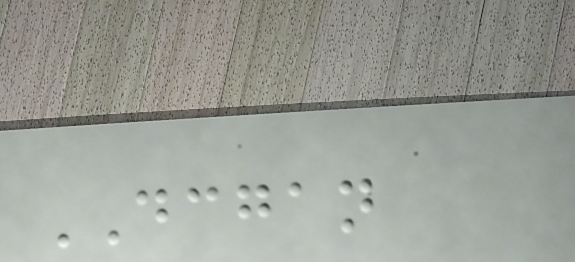DCGAN
